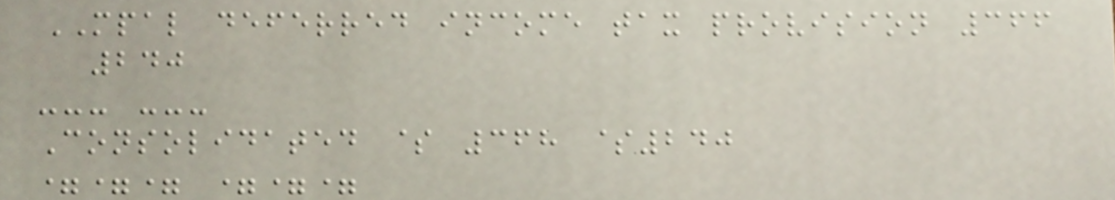MPAL deferred income tax provision 366
240
--- ---
Consolidated $ 368 $240
=== ===
